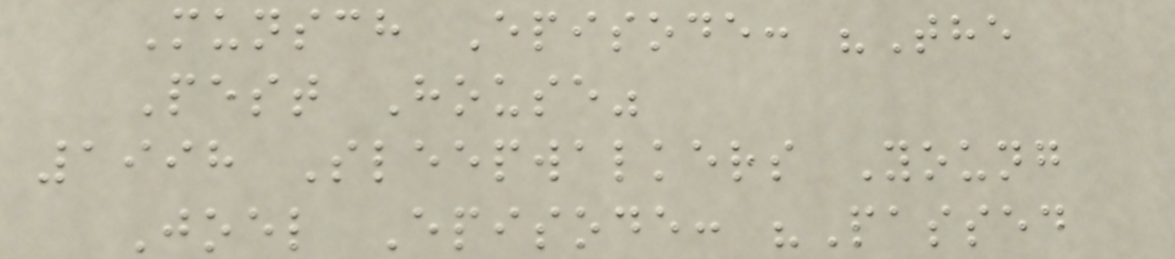Munsch Episode: "The
Pest House"
1998 Sleepwalkers Young
Joel Episode: "Passed
